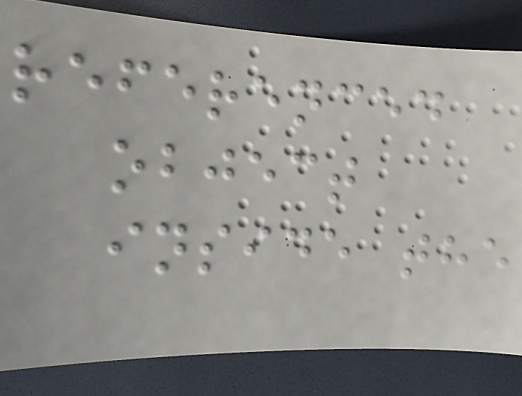referenced
object
inside the
